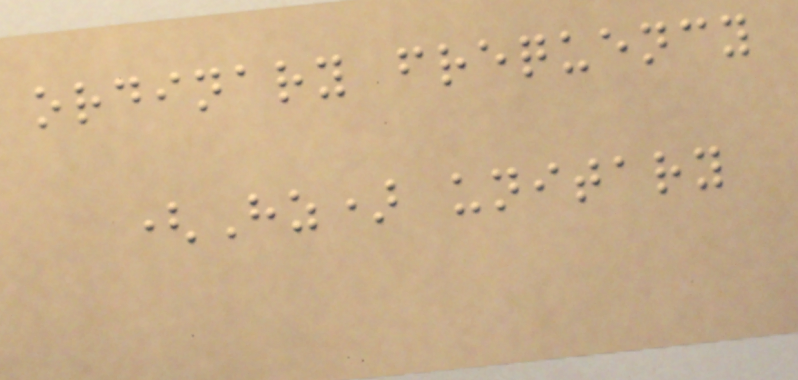ordinary frequency
(Hz) unitary
